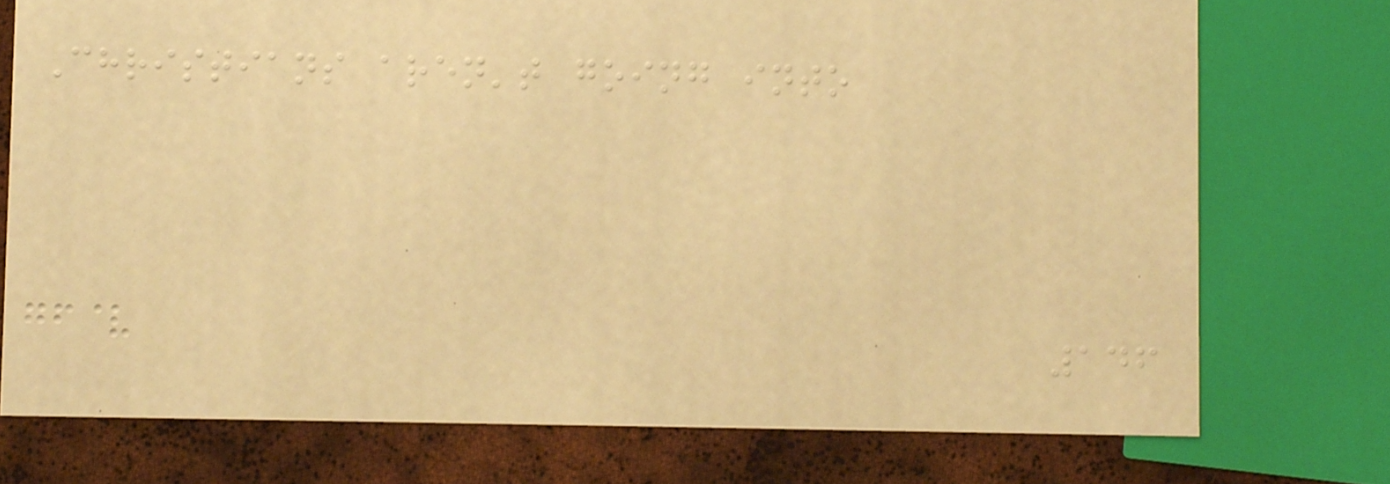Christians aren't going into
146
